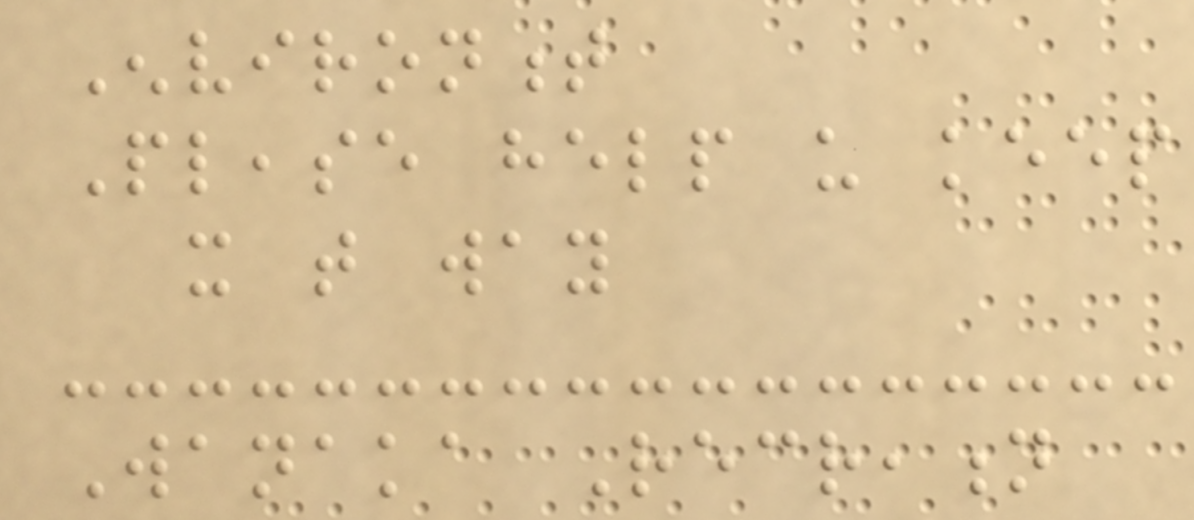Environment
Please help us keep
it that way
Wanaka Recreation
